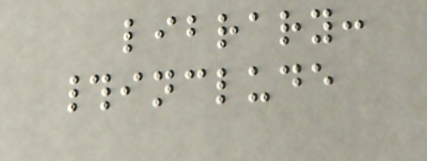library:
#include
